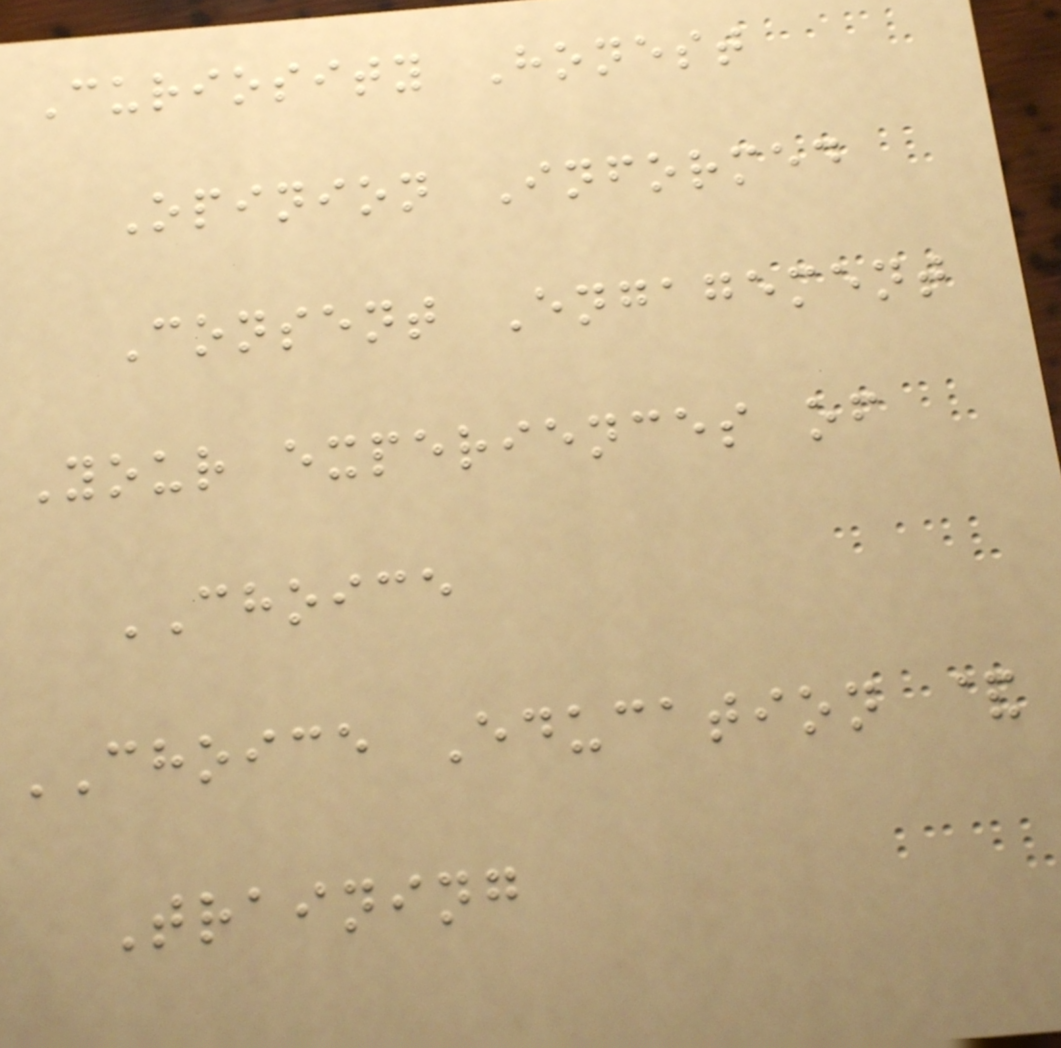Curiosity Honest
Opinion Informed
Consent Engagement
Your experiences of
CHOICE
CHOICE Education &
Training
